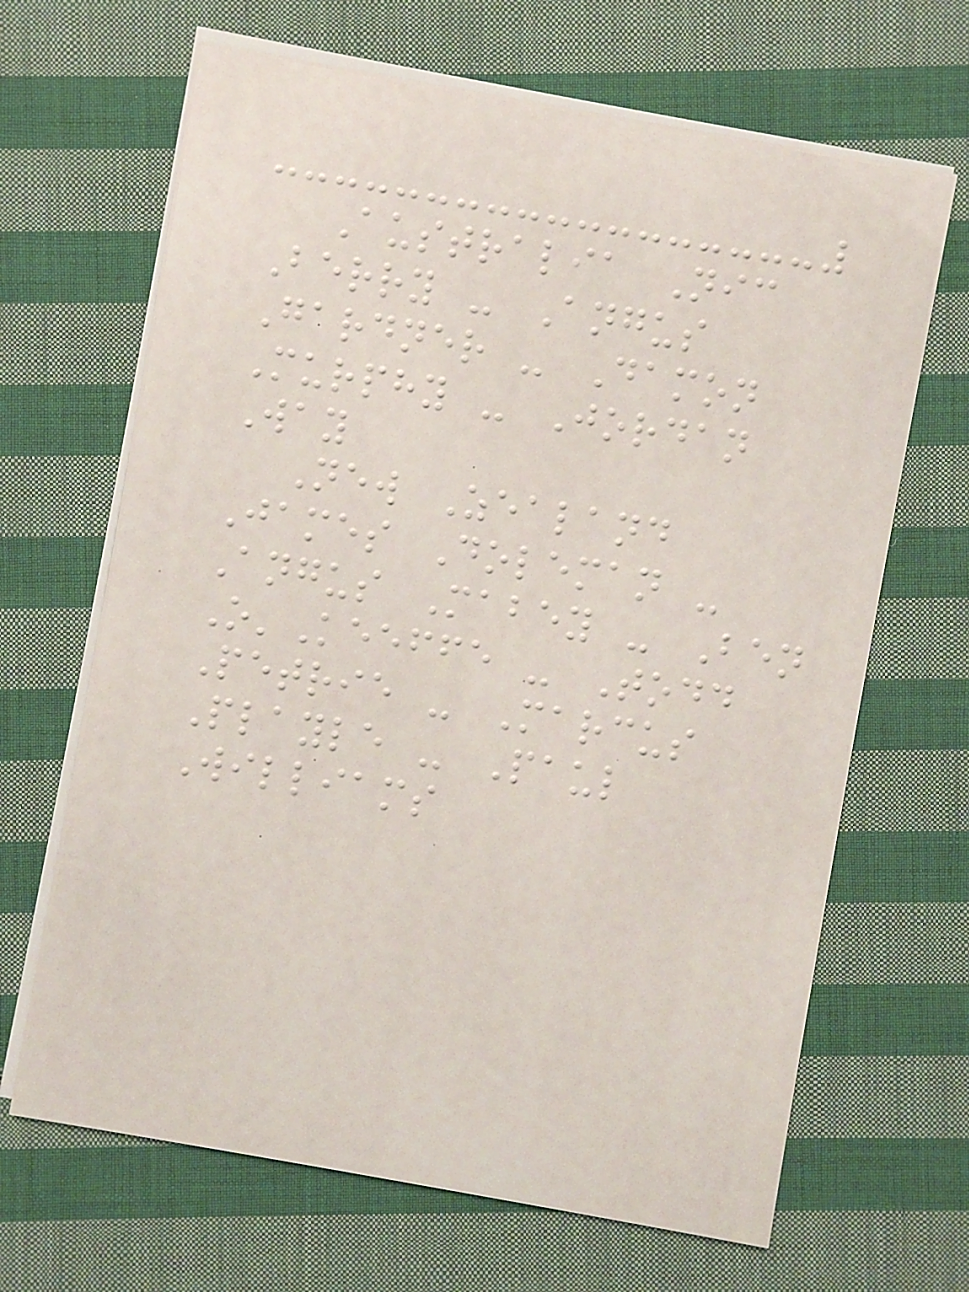Australia Nic
Berry - Angus
Gardner - Damon
Murphy - Jordan
Way
New Zealand
James Doleman -
Angus Mabey - Ben
O'Keeffe - Todd
Petrie - Marcus
Playle - Paul
Williams
